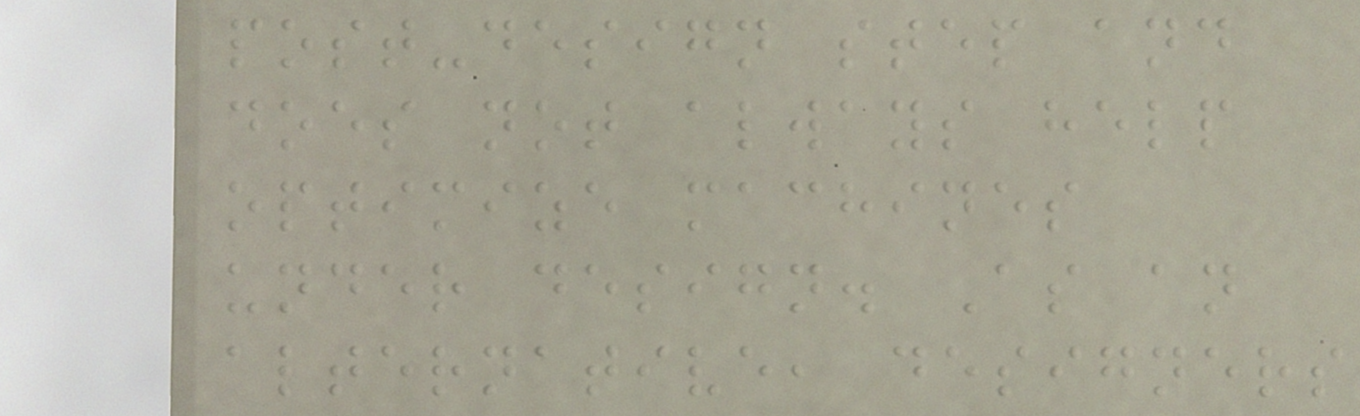post-design step and
does not always help
optimize machines
under design. As an
alternative, designers
